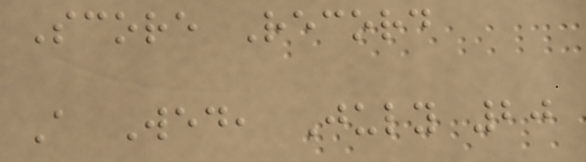Score Record
A Wed, July 20
